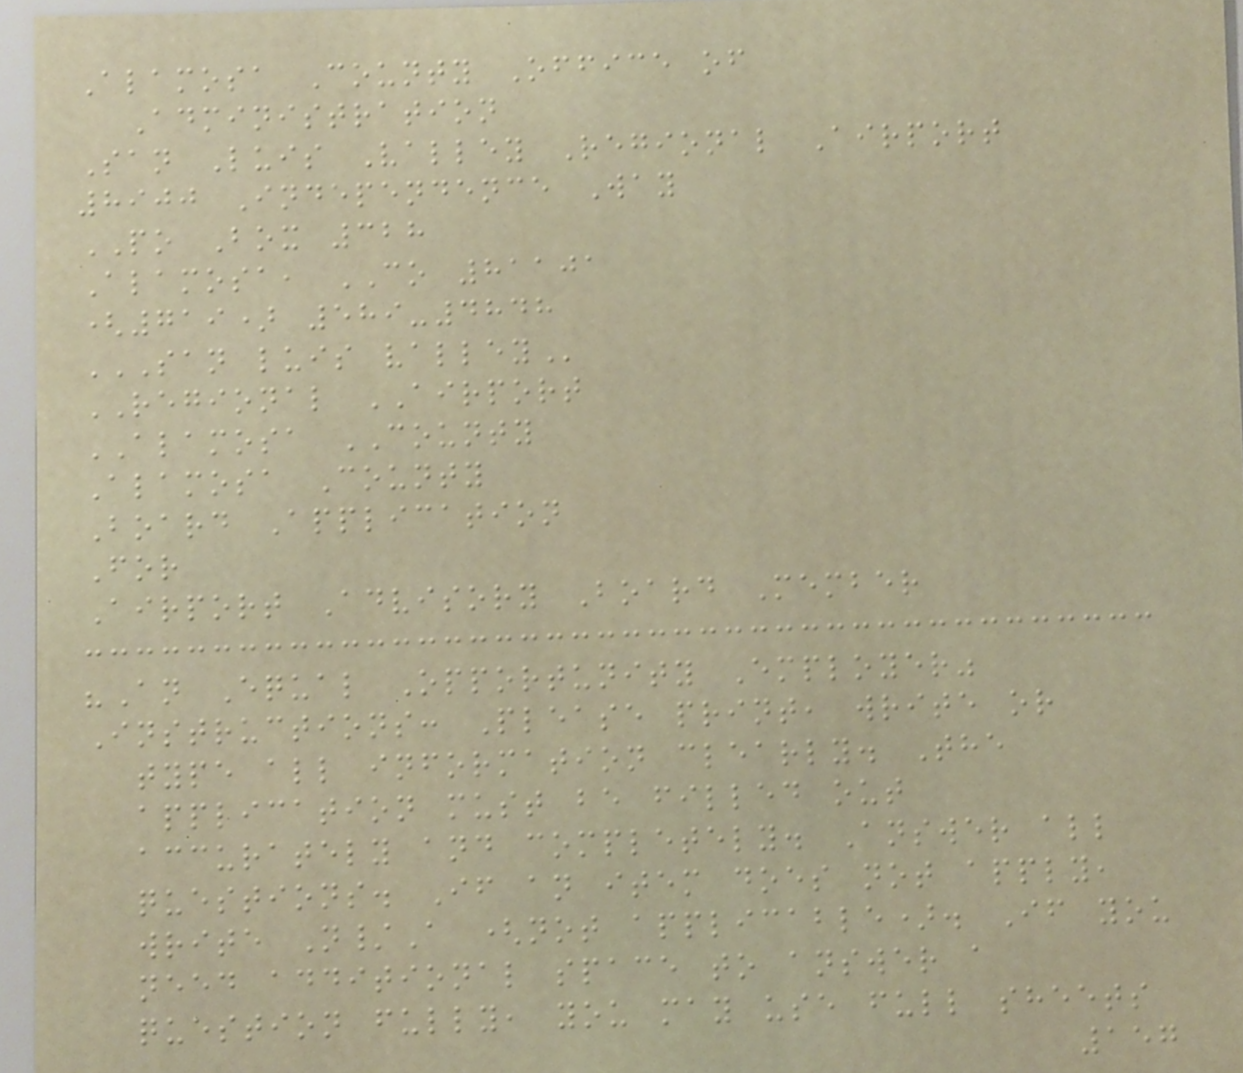Alamosa County Office of
Administration
San Luis Valley Regional Airport
8900 Independence Way
PO Box 328
Alamosa, CO 81101
(719) 589-4848
SAN LUIS VALLEY
REGIONAL AIRPORT
ALAMOSA COUNTY
Alamosa County
Board Application
For
Airport Advisory Board Member
"An Equal Opportunity Employer"
Instructions: Please print, write or
type all information clearly. The
application must be filled out
accurately and completely. Answer all
questions. If an item does not apply,
write N/A (not applicable). If you
need additional space to answer a
question fully, you may use full sheets
157
